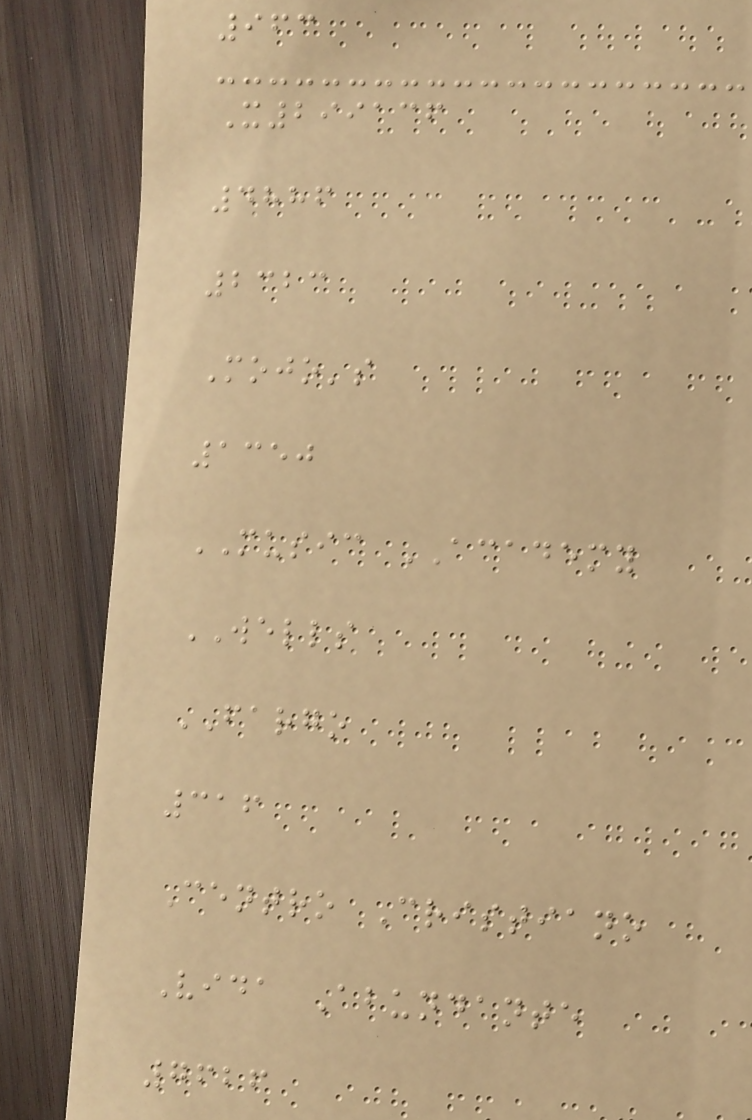963
X299136
4886
2323
Mojo's
1350
MUSIC ACADEMY
WELLS
FARGO
316
Centro Cristiano
Vida Abundante
7626
